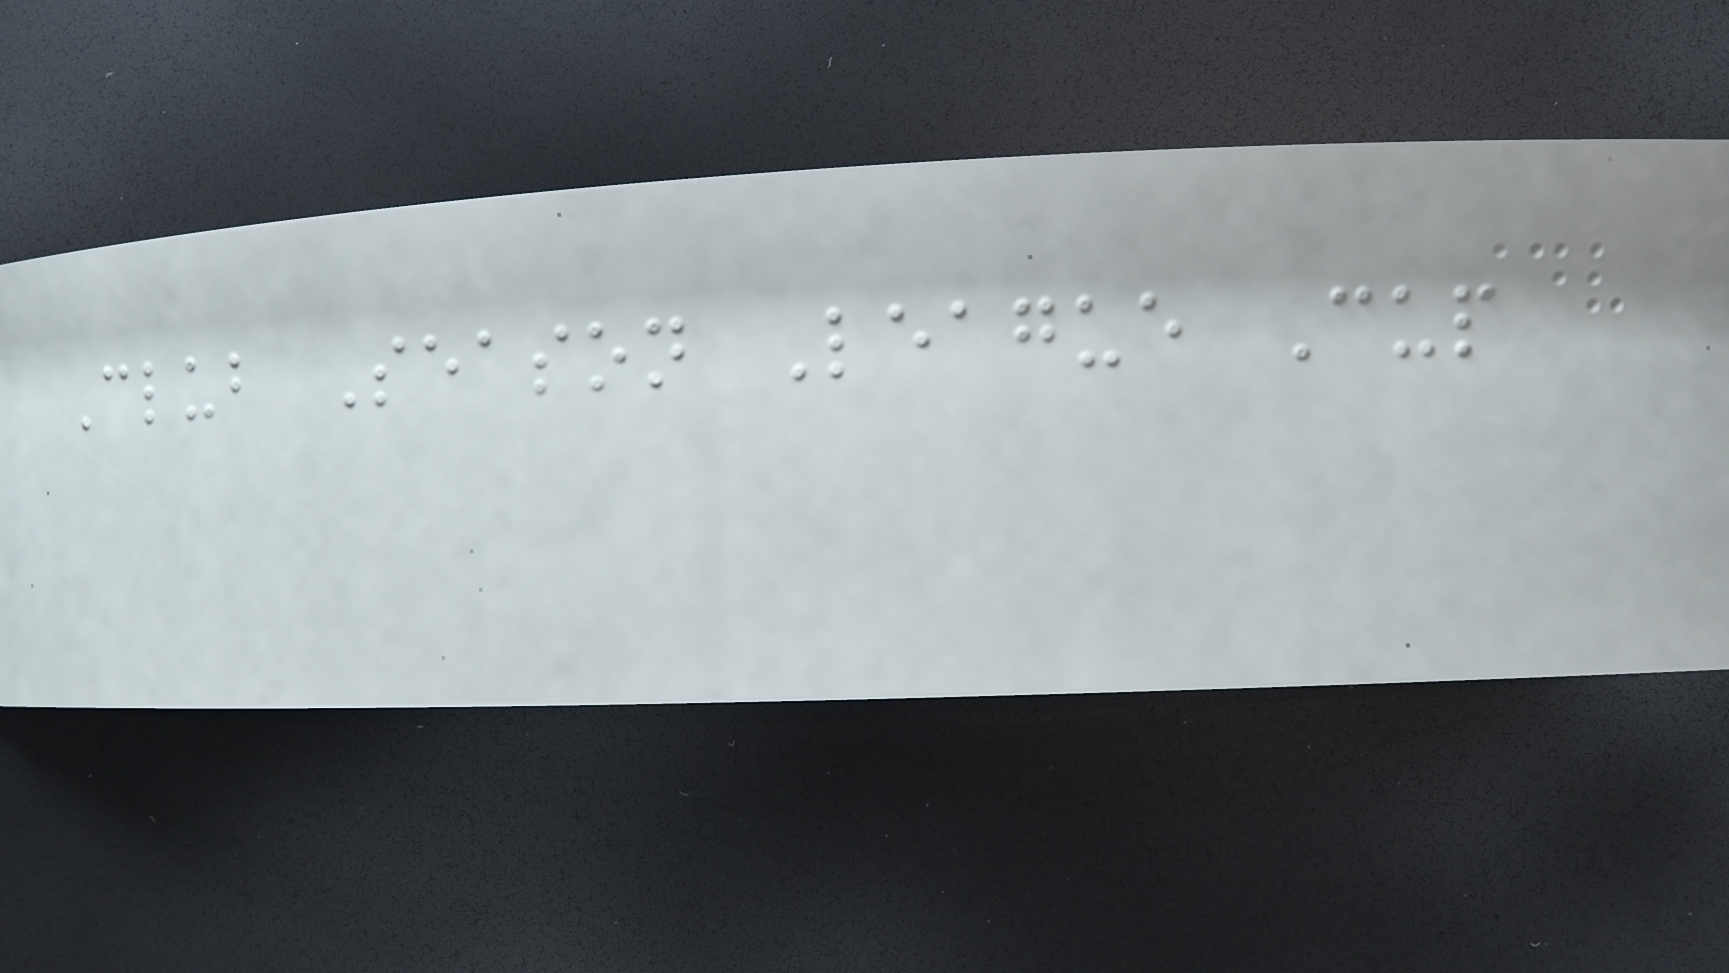Club Season League Cup
